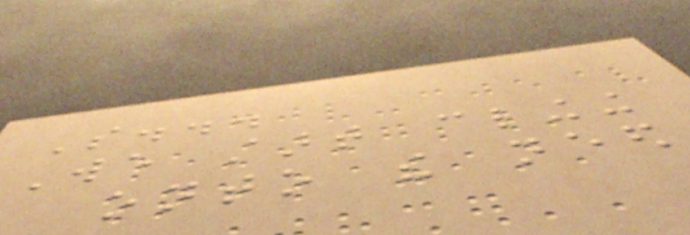So...
We start clinging
onto the need
